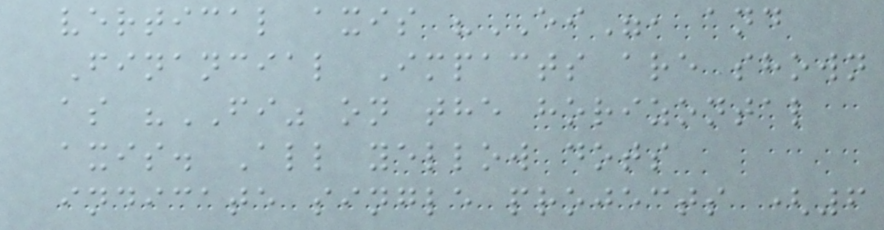vertical axis "EI", and
Financial Impacts are shown
as "FI" on the horizontal
axis. All yellow dots
indicate single projects (6
